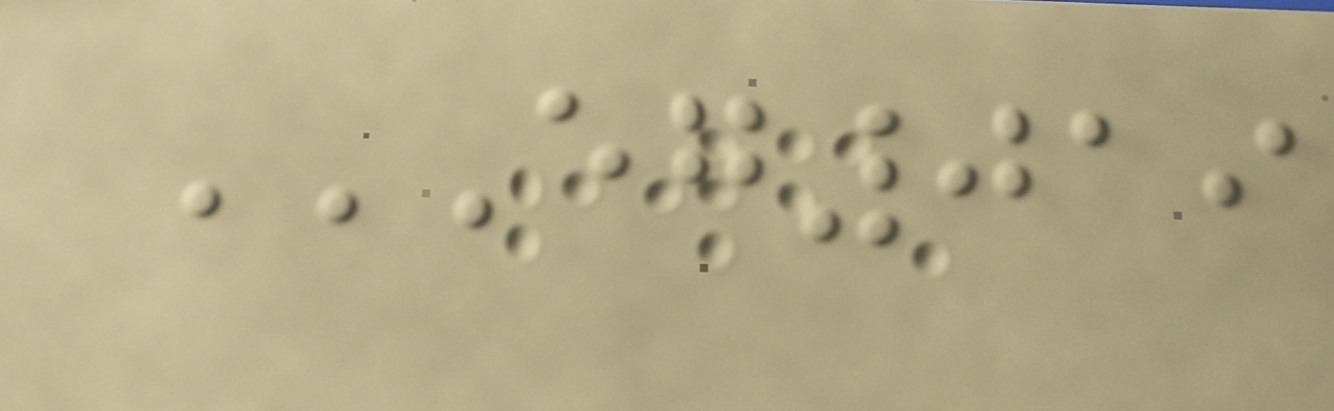EG019
